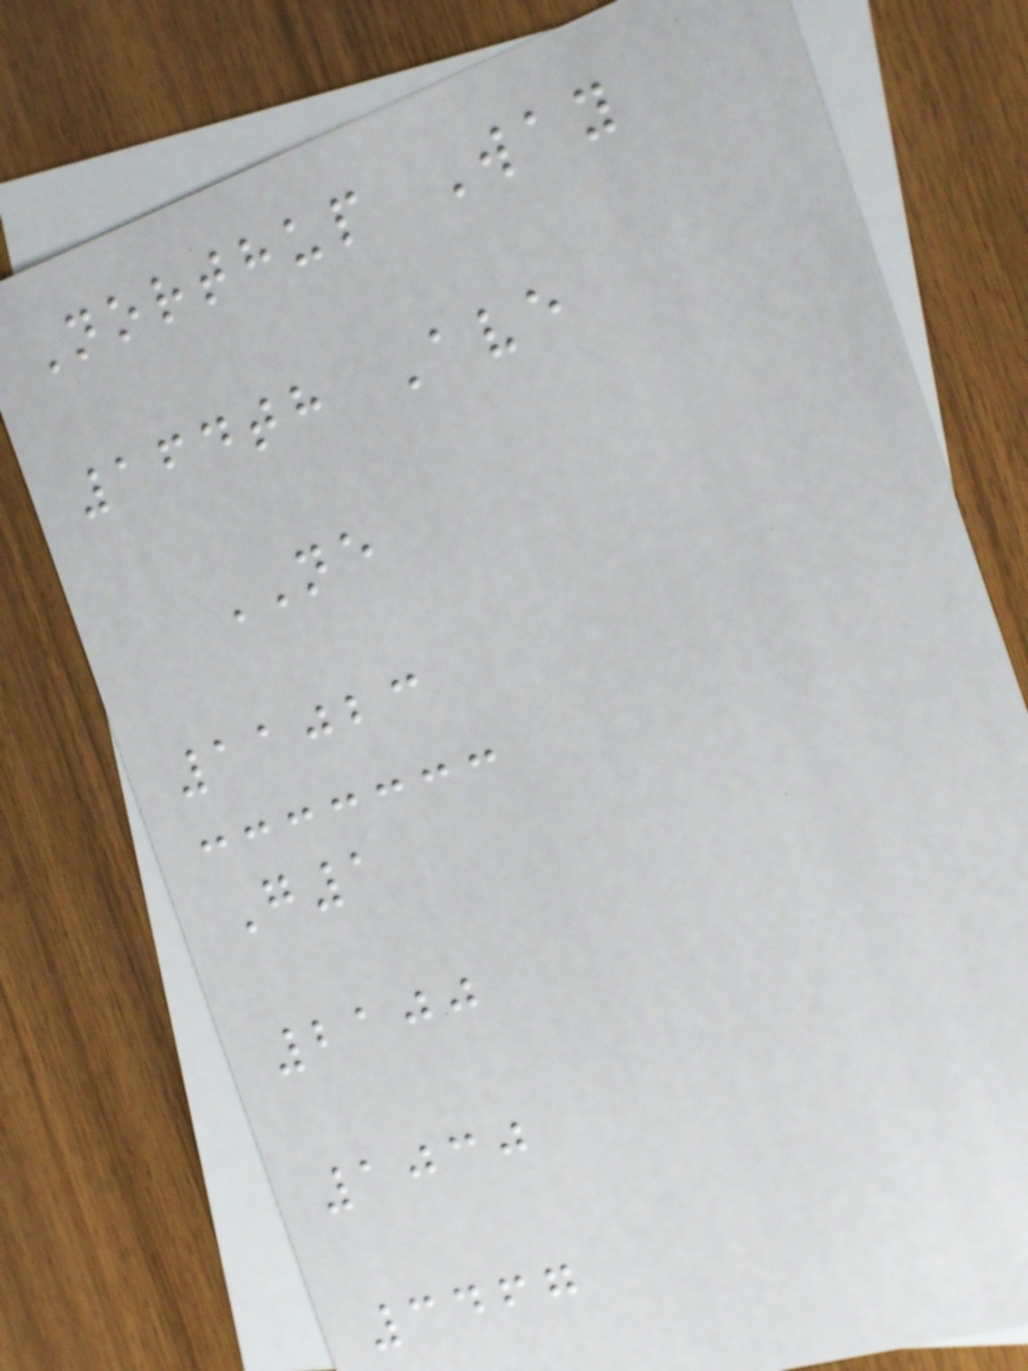Northup Way
164th Ave
NE
11023
G1
2100
1030
3467
